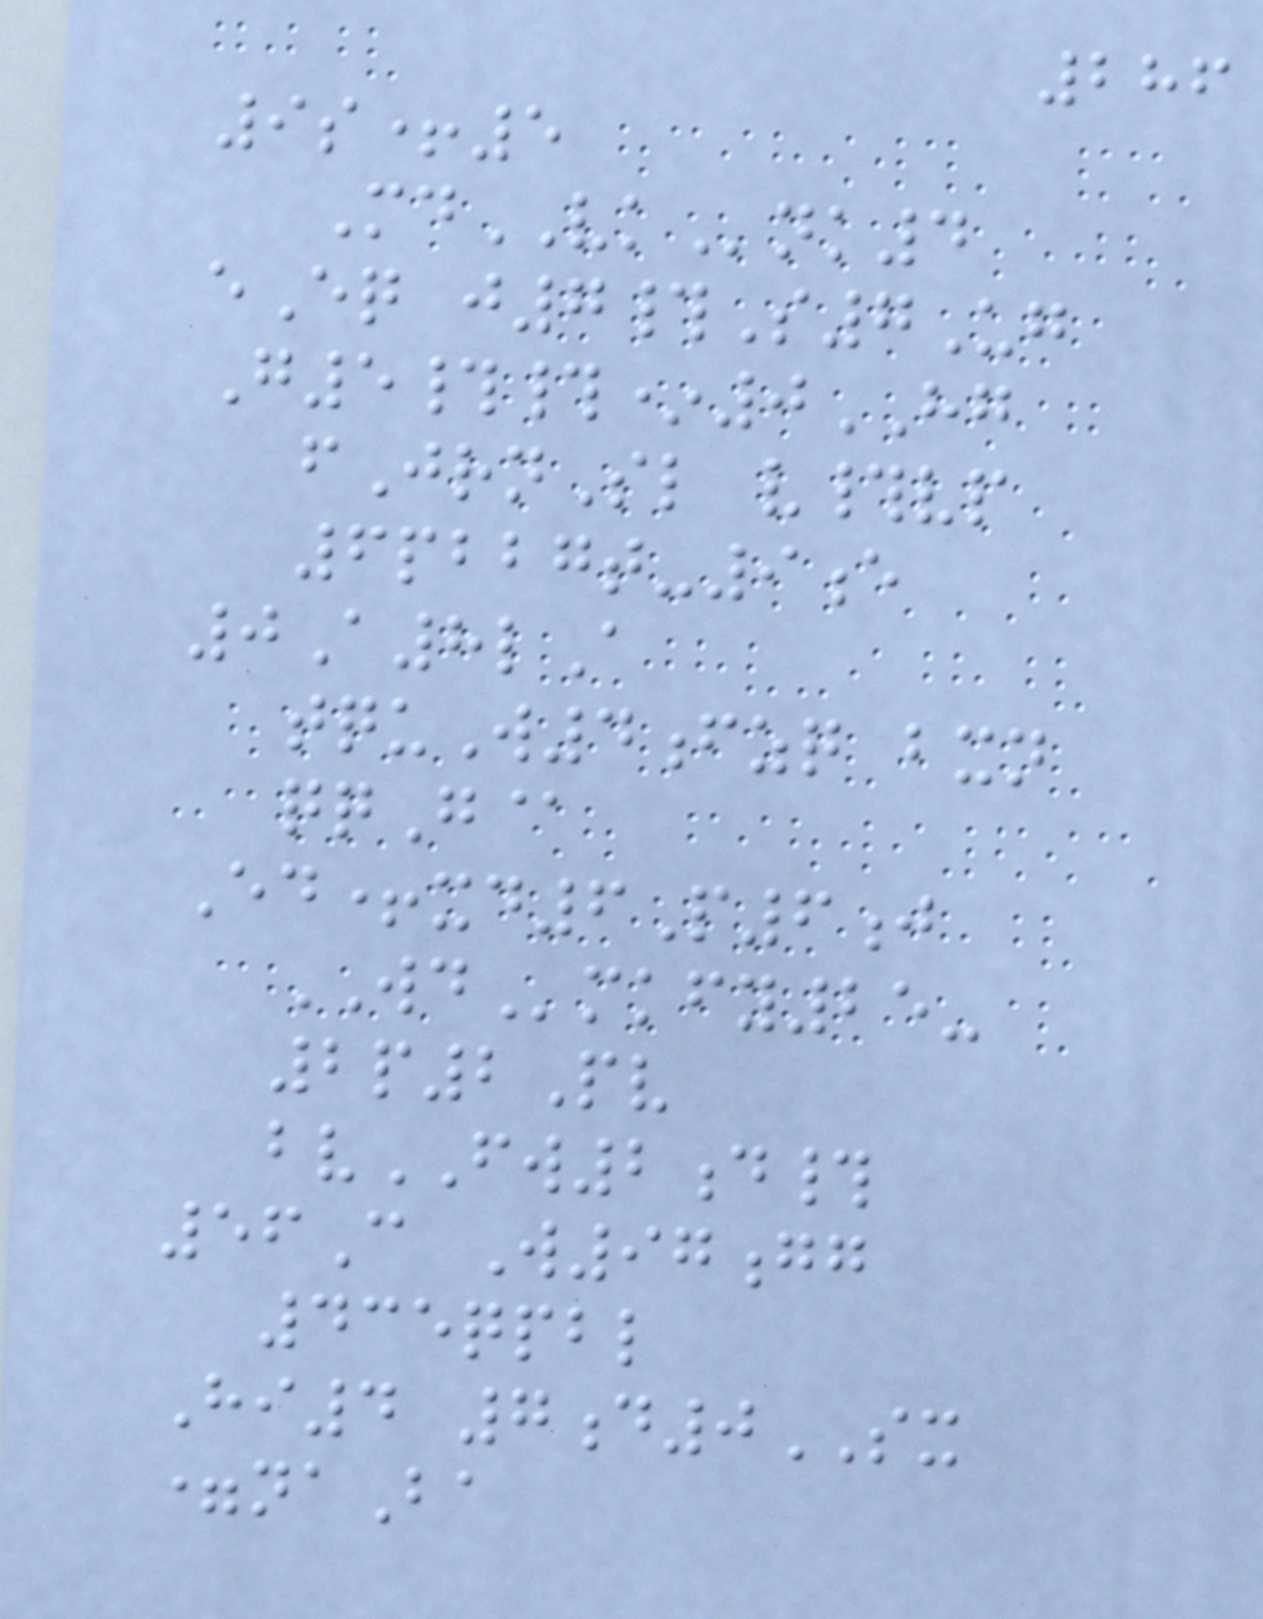286
9s+5
MdVKnk4
eEq j7#S7Ug
G5##*0HG
fJrnSl v#vp
6pbbgt-9e
0A8lA
tquW4fzq bxn
qqG@
Ed+xd6P6j
WDmkfy25-
2p2Pv
bvFW2d#
56C W97gg
435qpbl
Hi4 7d0SX
=naBa
